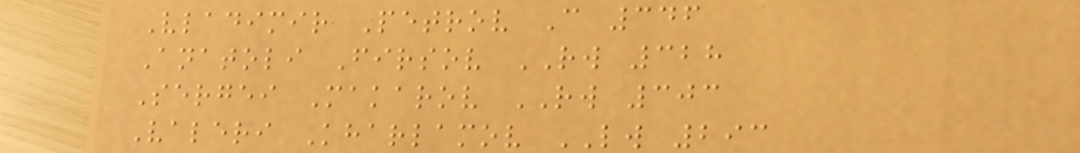Vladimir Petrov C 346
Anatoli Firsov RW 328
Sergei Makarov RW 303
Valeri Kharlamov LW 293
